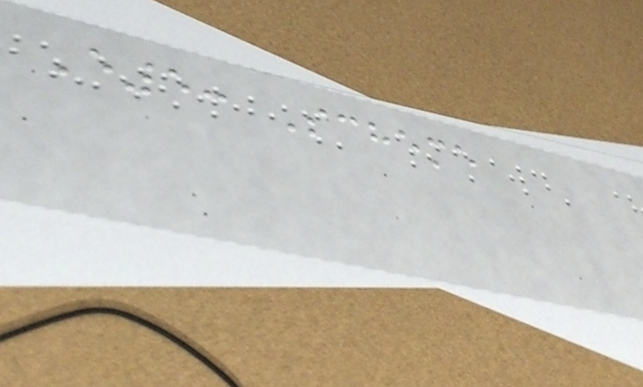E5: Scheme
